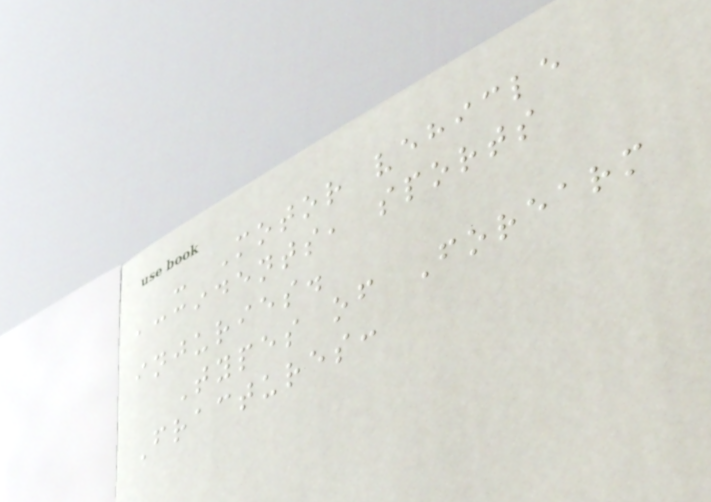- Motor vehicle
accidents, sports
injuries.
Types of Forearm
Fractures:
